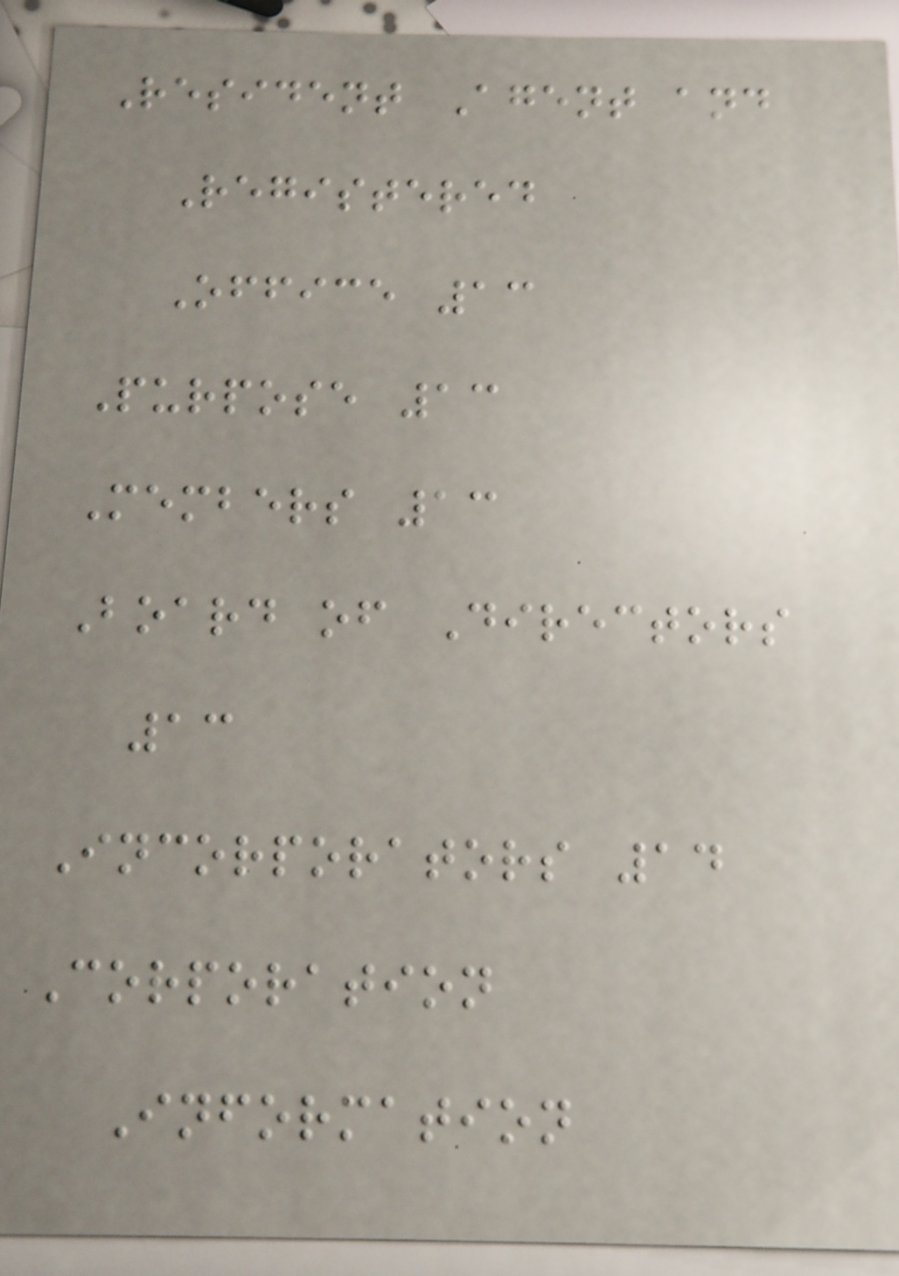Resident Agent and
Registered
Office 13
Purpose 13
Members 13
Board of Directors
13
Incorporators 14
Corporation
Information
